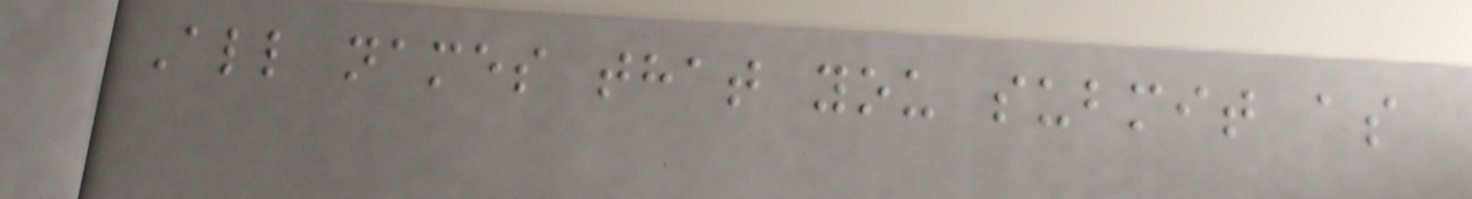All names that you submit as
